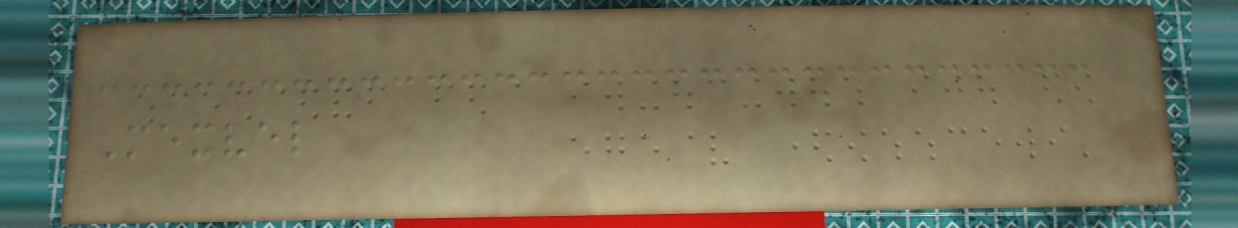Mexvel
